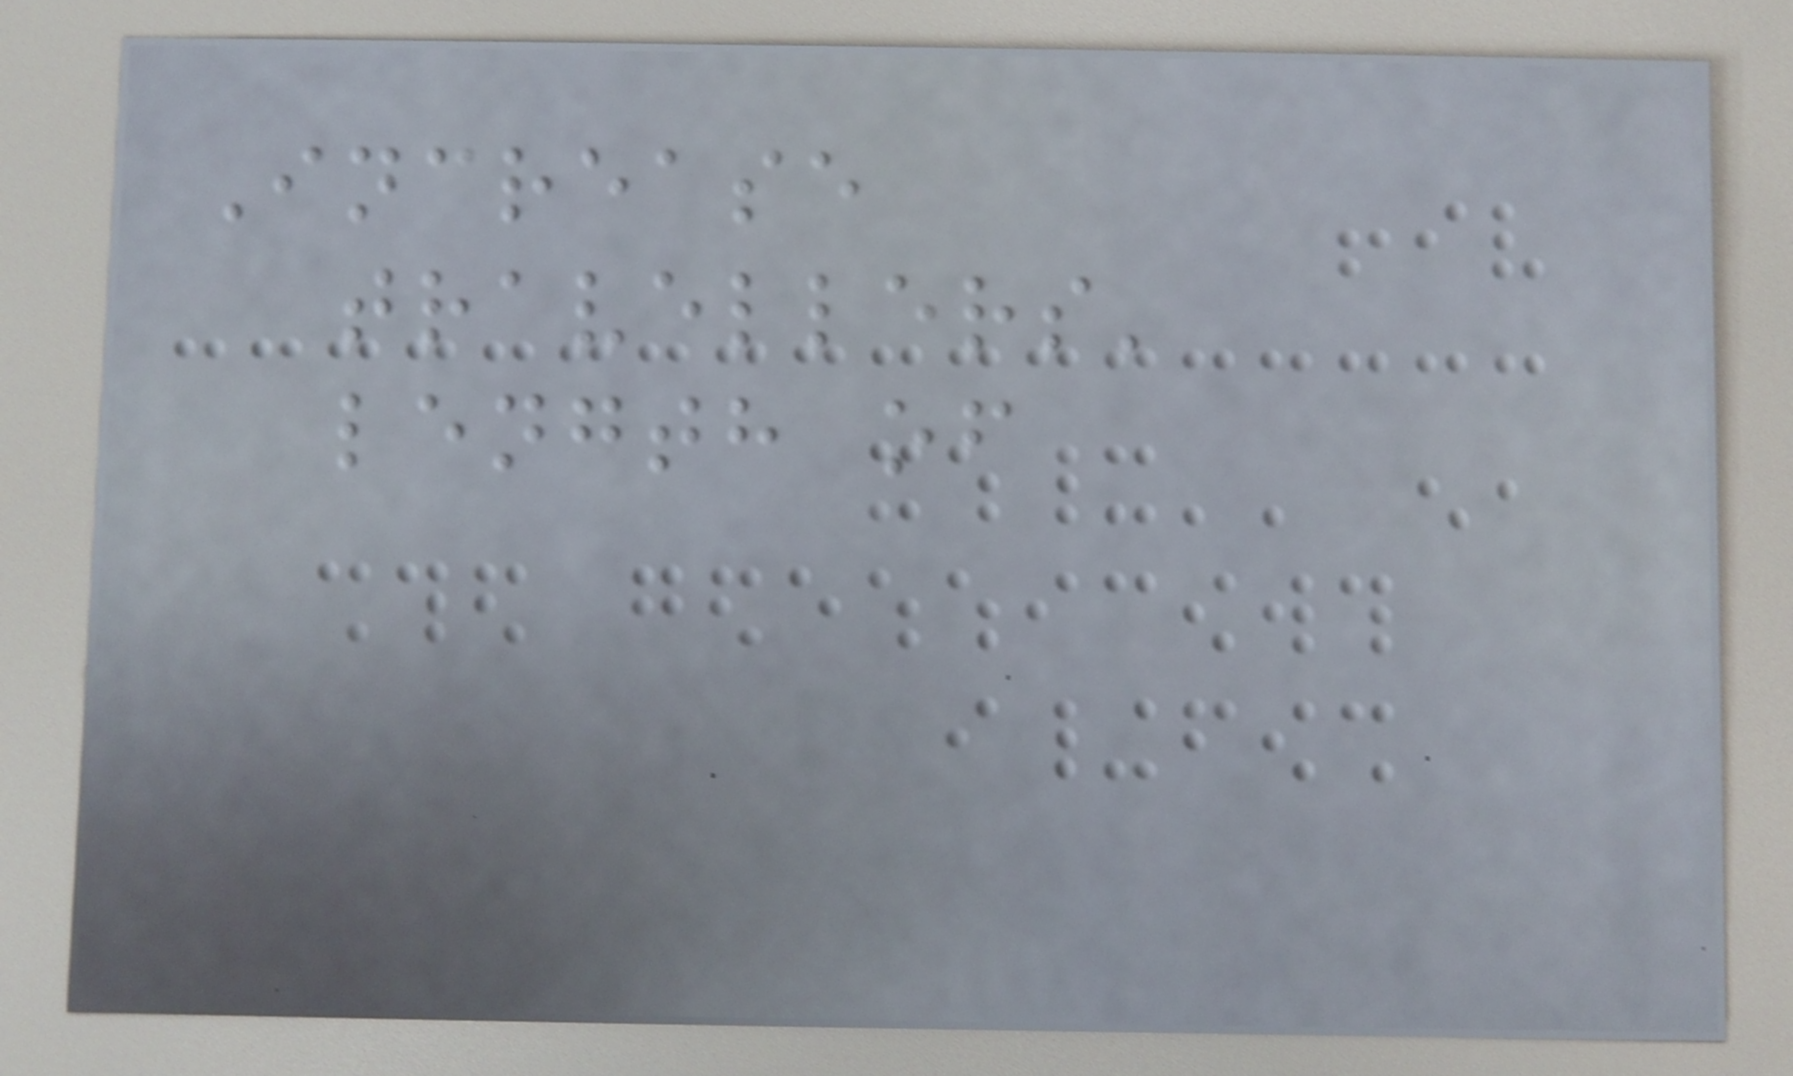Increase
travellers'
length of
